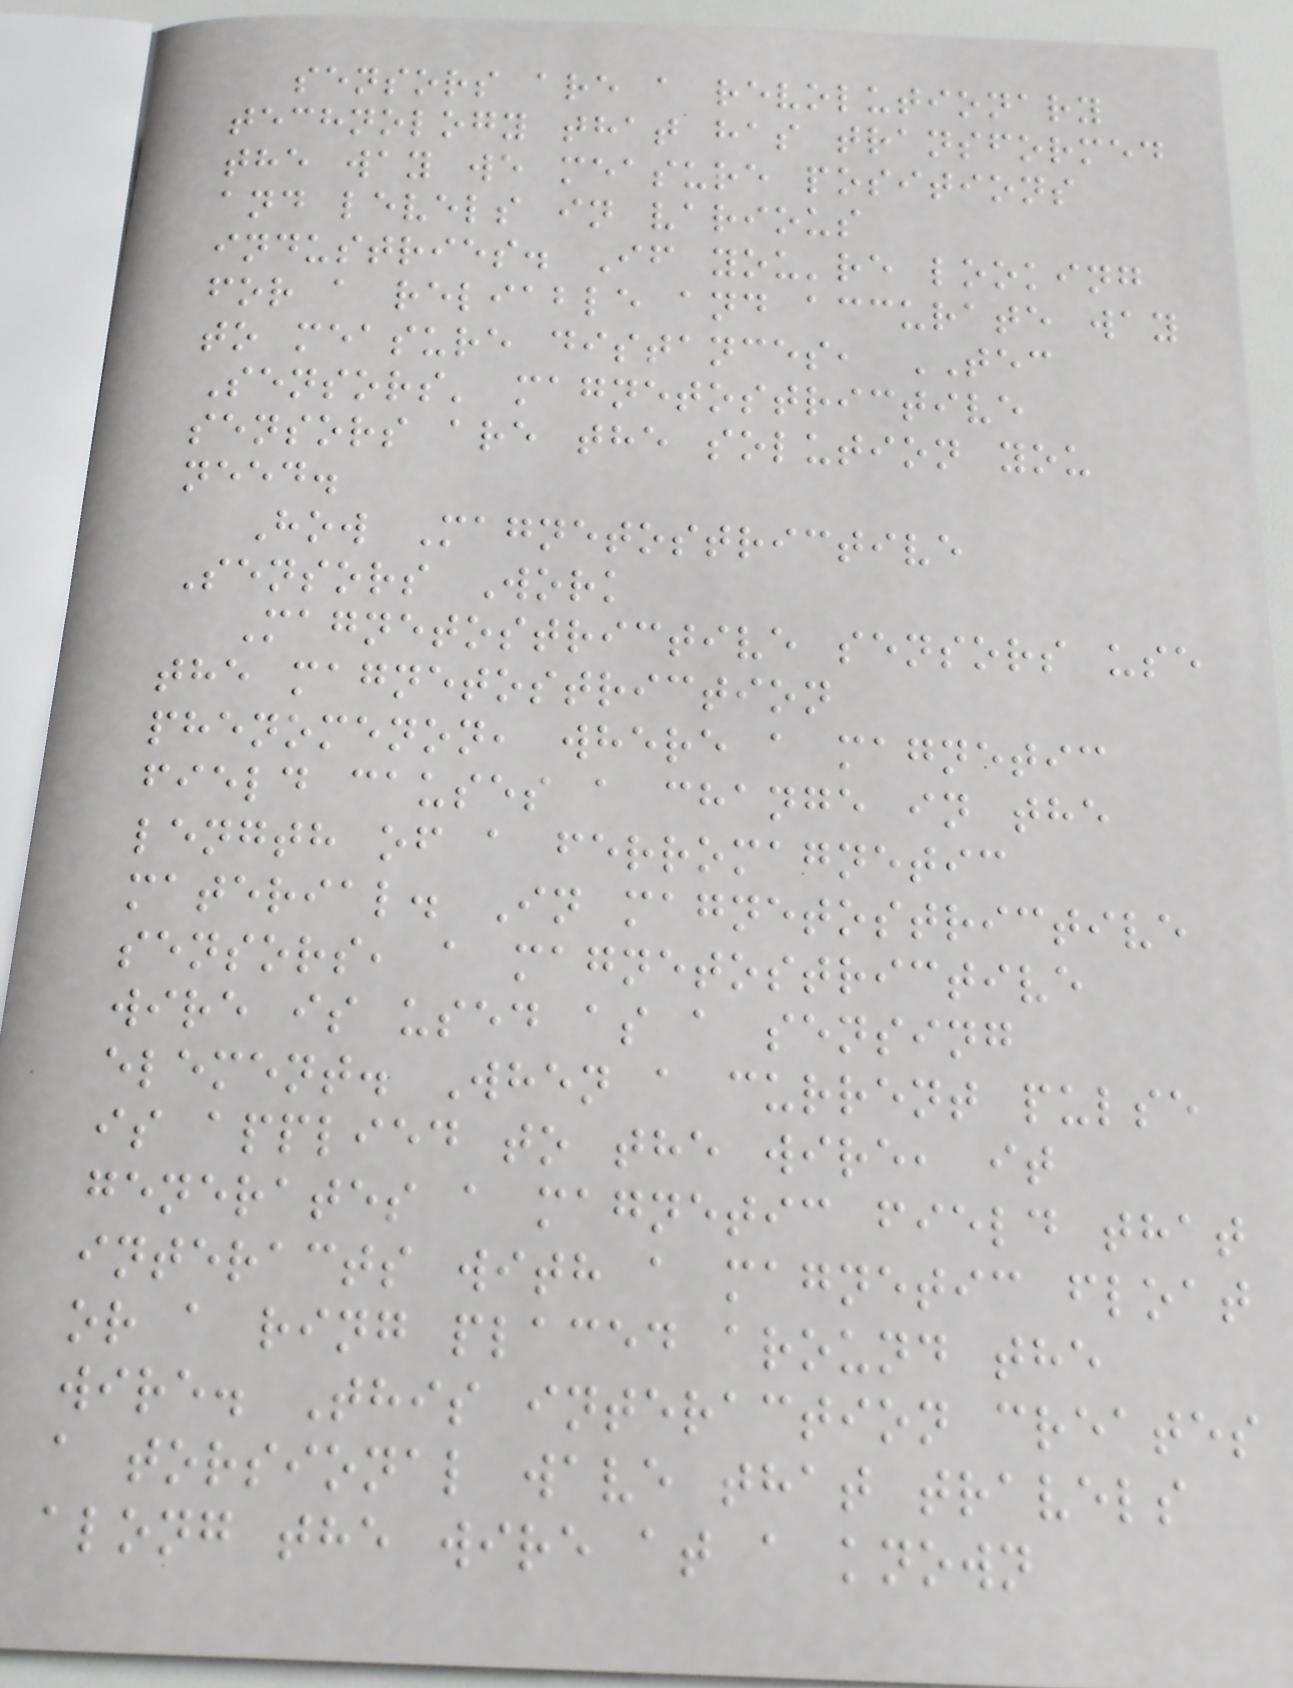sensors are a revolutionary
technology that has transformed
the way we measure positions
and levels in various
industries. If you're looking
for a reliable and accurate way
to measure distances, TEC
Sensors' magnetostrictive
sensors are the solution you
need.
How Magnetostrictive
Sensors Work
Magnetostrictive sensors use
the magnetostriction
phenomenon, where a magnetic
field causes a change in the
length of a ferromagnetic
material. In magnetostrictive
sensors, a magnetostrictive
wire is used as a sensing
element. When a current pulse
is applied to the wire, it
generates a magnetic field that
interacts with a magnetic float
or a ring placed around the
wire. This interaction creates
a torsional wave that travels
along the wire at a known
